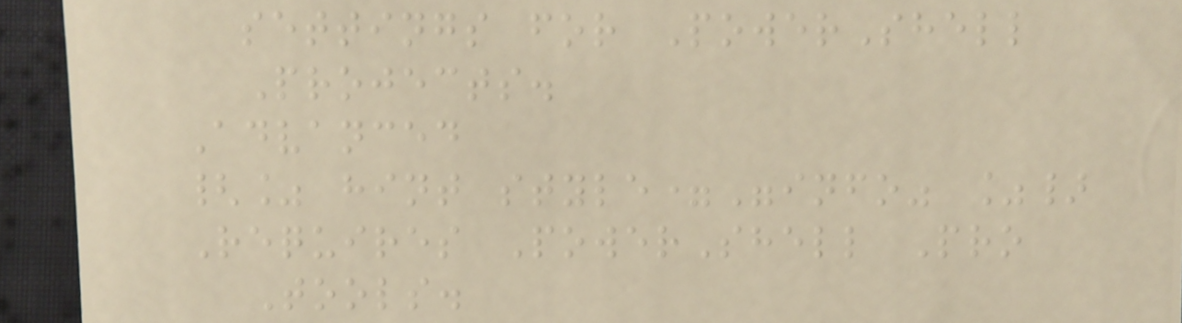settings for PowerShell
Projects.
Advanced
{% hint style="info" %}
Requires PowerShell Pro
Tools.
